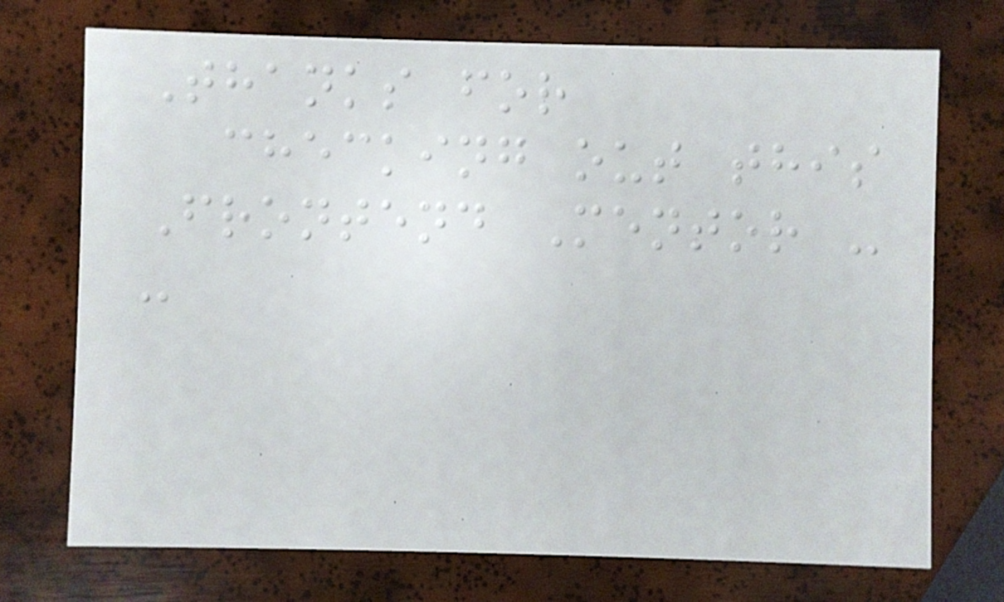Thanks for
checking out this
Frontend Mentor -
-
